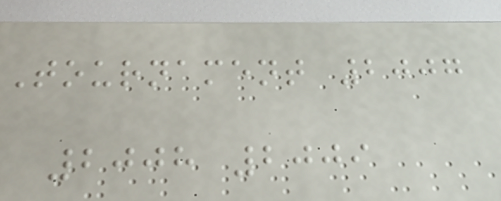Tournament 2007
2008 2009
